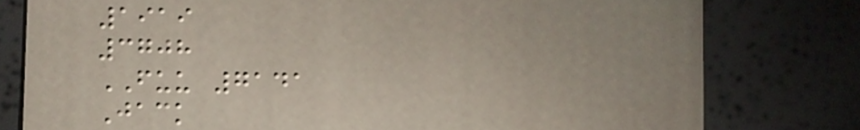1919
3708
FUU 7141
Jack
